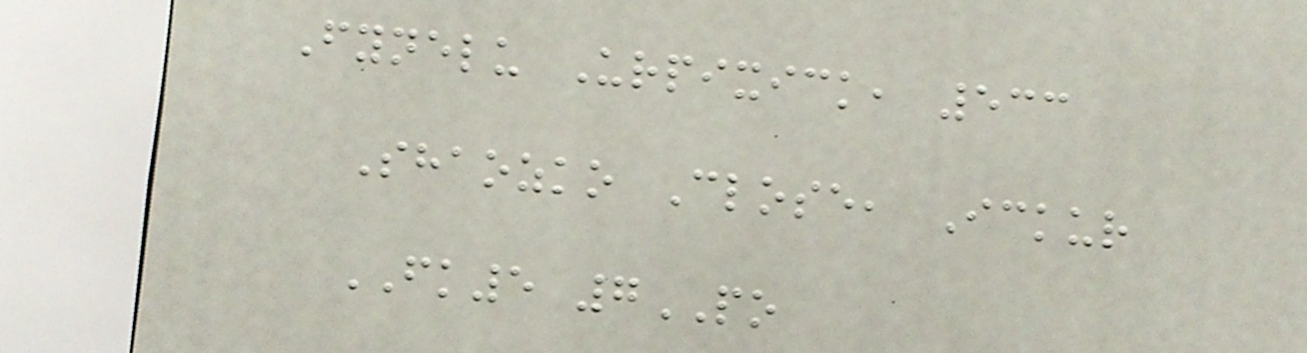Fynelu Urpixick, 533
Shaozko Close, Ickur
FK5 7PO
